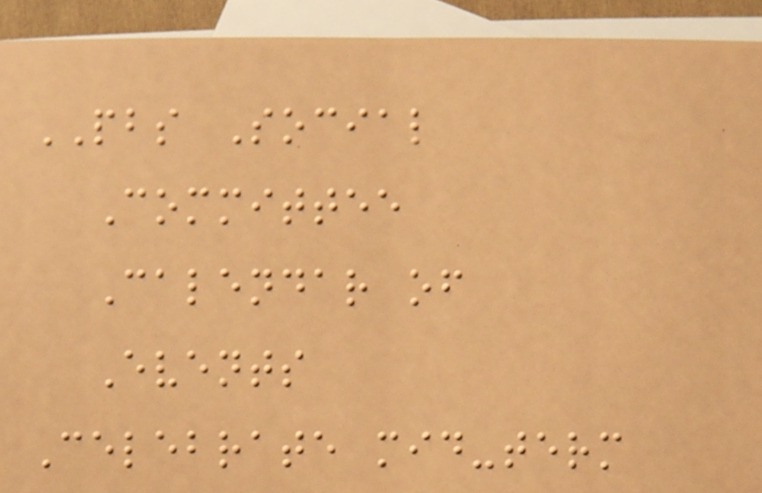PBS Social
Committee
Calendar of
Events
Celebrate mid-term
